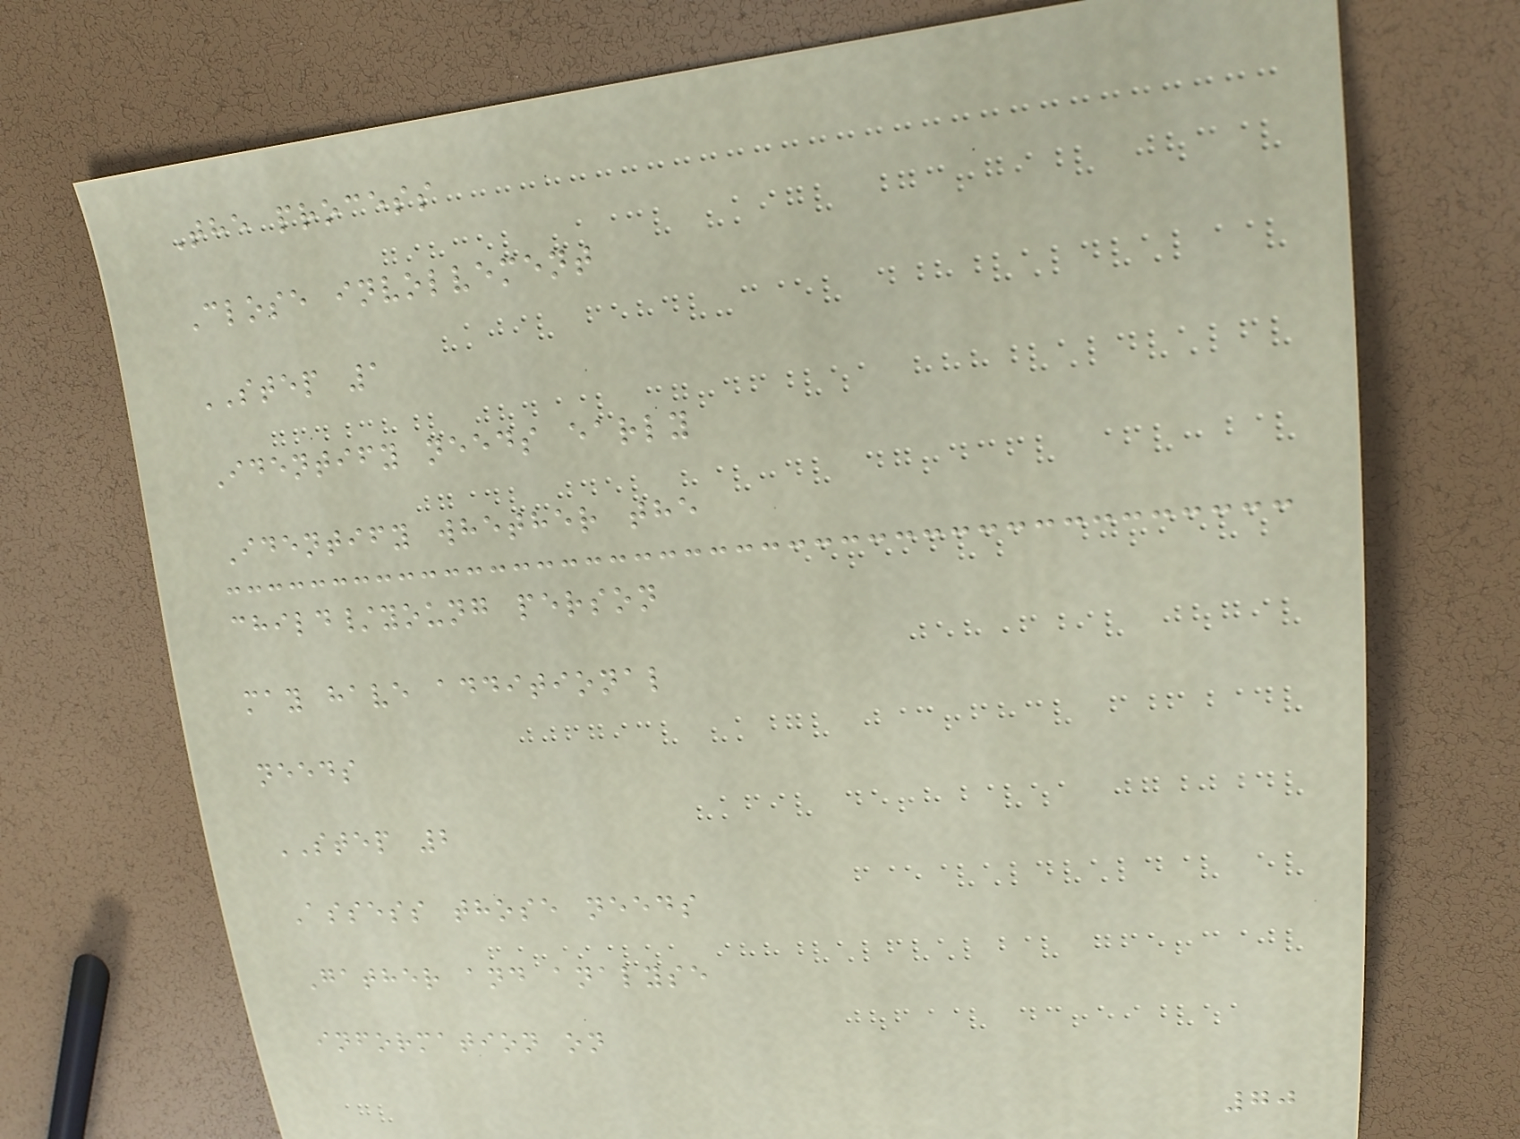The process
Close involvement
STEP 1
Identify needs early
Identify whether the
child/young person
may have additional
needs
STEP 2
Assess those needs
Gather and analyse
information on
70
